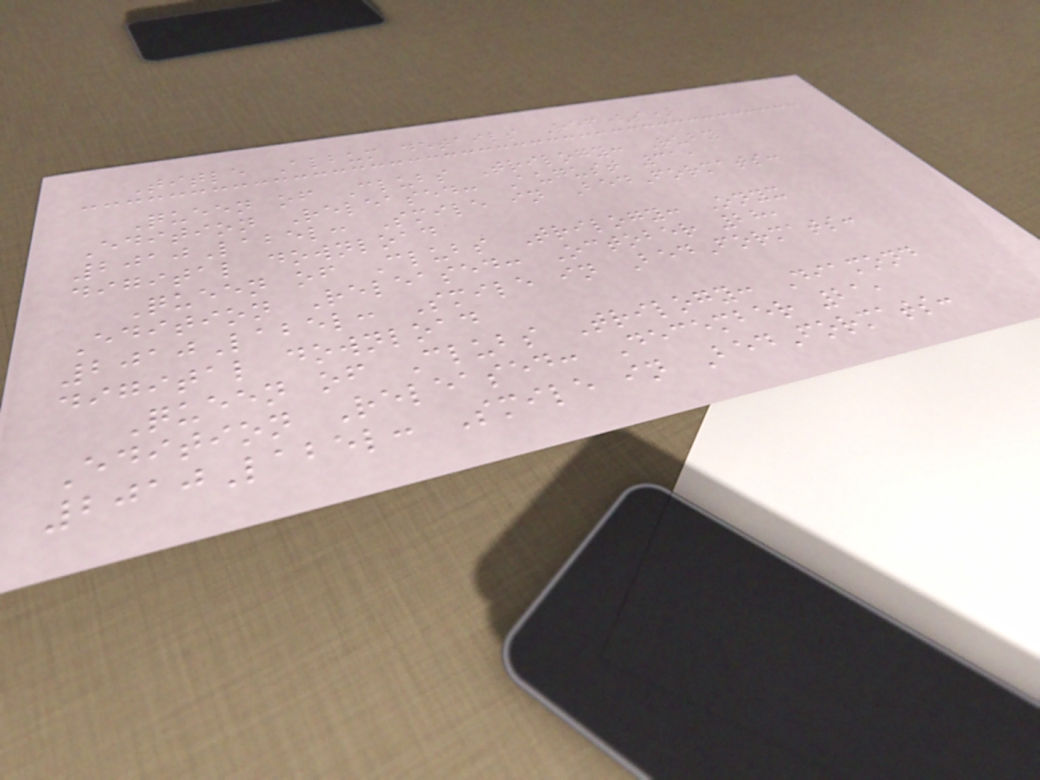Title Album details Ref(s)
Queen of Clubs Trilogy: Ruby
Edition Released: August 31,
2010Label: Smile in BedFormats:
digital download
Queen of Clubs Trilogy: Onyx
Edition Released: October 28,
2010Label: Smile in BedFormats:
digital download
Queen of Clubs Trilogy: Diamond
Edition Released: December 21,
2010Label: Smile in BedFormats:
